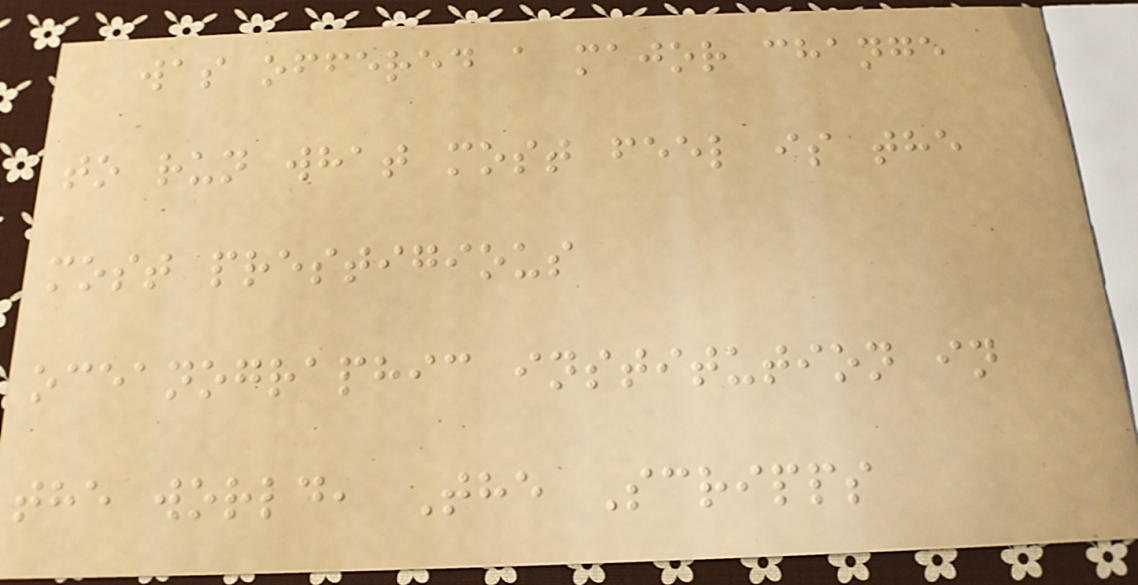was offered a major change
to run what most feel is the
most prestigious
oceanographic institution in
the world, The Scripps
